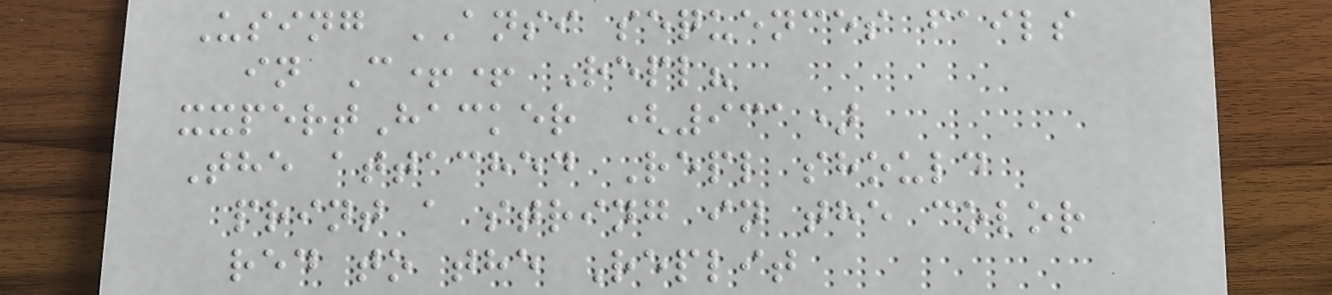Using ANSI sequences fails
in C++ Repl?
xxpertHacker (931)
The attached Repl should
print a string in the color
red to the Replit
